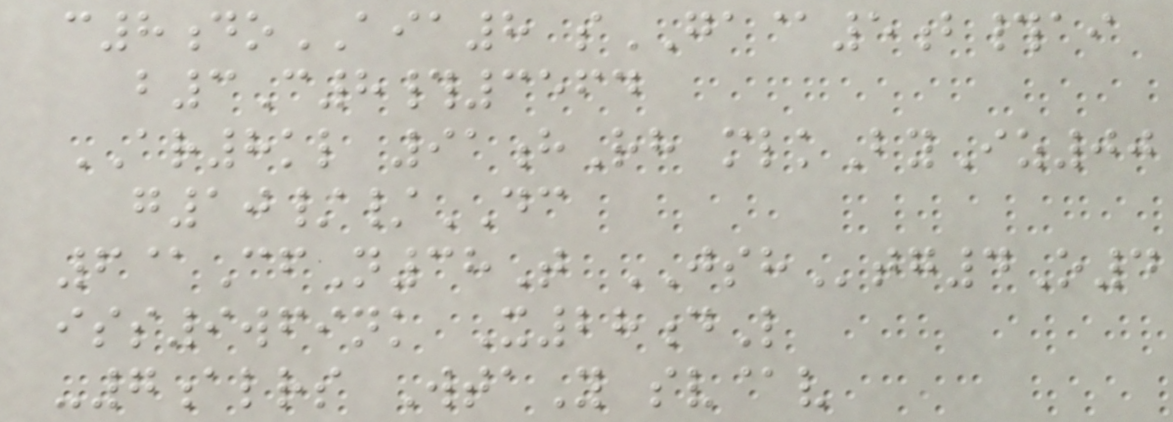c8doAIA8 sGA@5b#ai
b3C8#3564
AR8kl 91hRh mlkByIz00
g10//DC
6@CfN38T JSHtg4O4
iss9wfink X28dL
-7alrs WtaY sv@v
